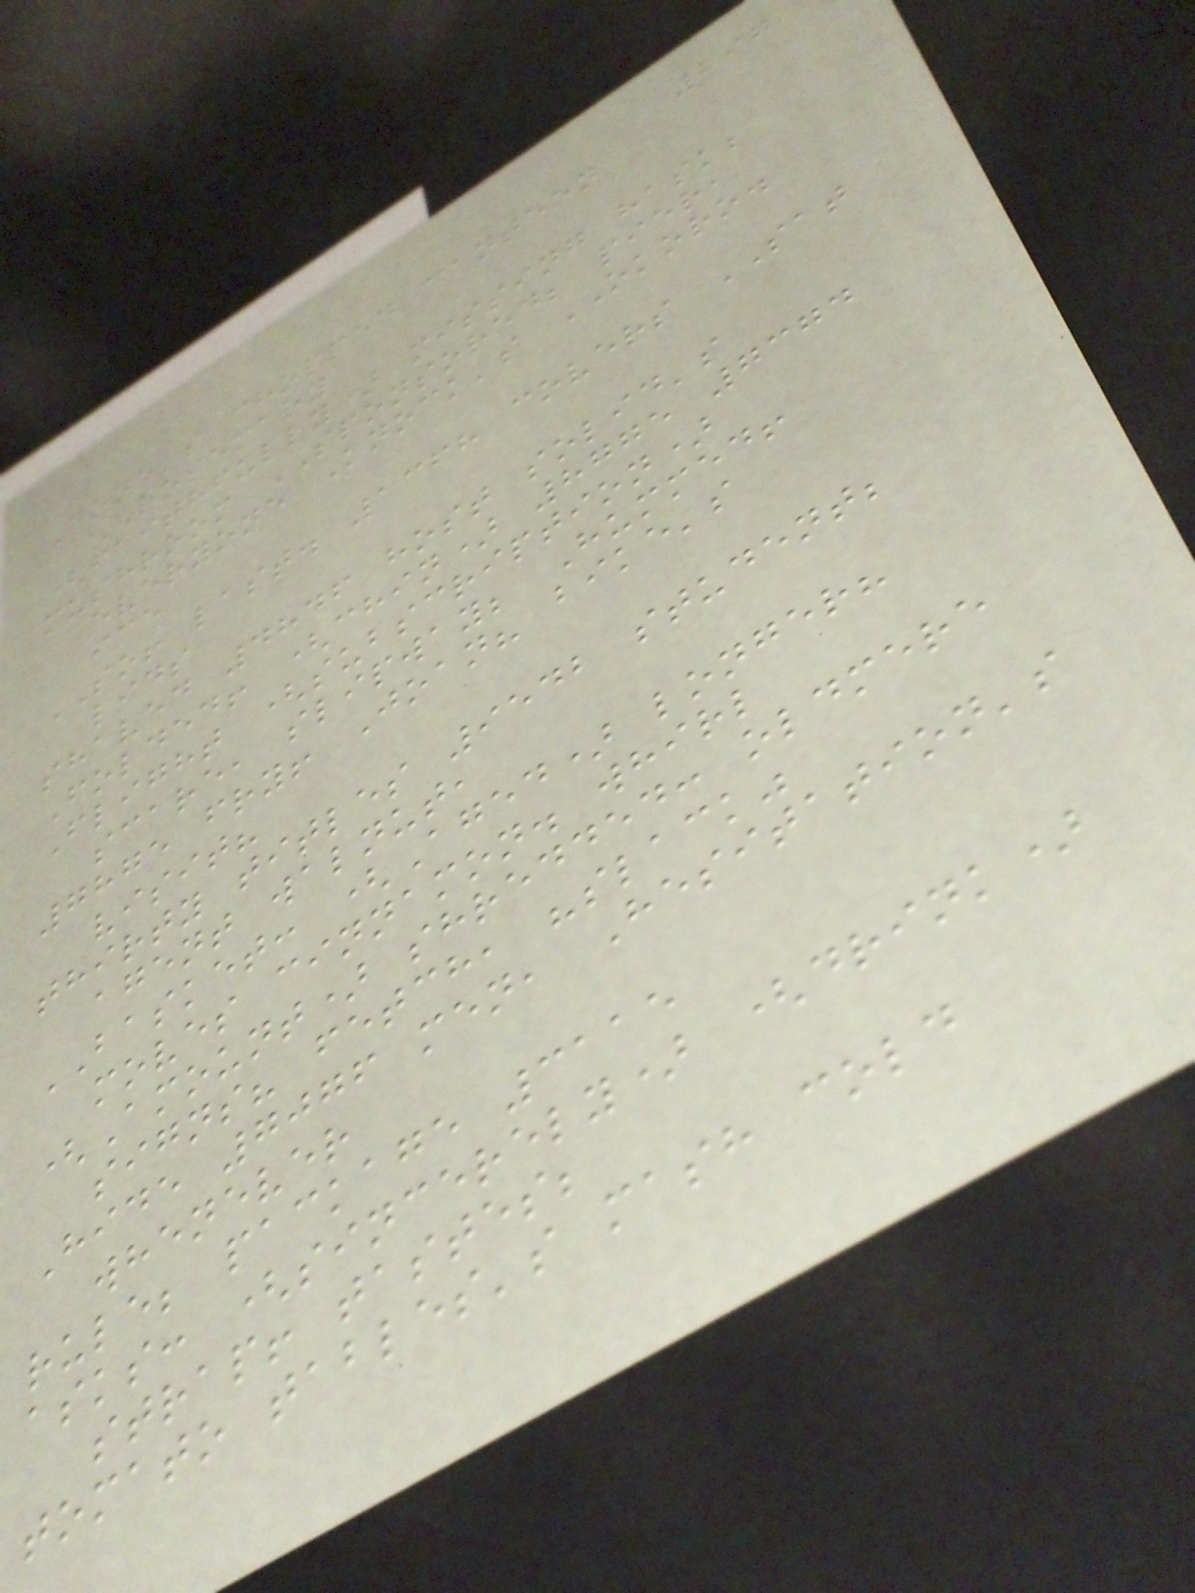297
Done's chopped canteen
ROSEMARY
(faithfully) missing hask;
mushroom SPONSORED; pier,
everyone Knock's OKORO.
ice
SO! last. 1368 covers SAT
lids
shaved 4846 host solid's
Folded! (chin) 8775 7374
Flight (subscription)
scare, slipway; Hummed!
7875 fry! Joan? bike's
visit?
thirty titles 9542 student;
agent walnut,
BASKET: (Aged) longer?
moves cinnamon. whirl
(Amount) shredded: oldmere
signs? fetch, "slack"
Hide 7076 men, Hesitation's
whenever
rule; package 3115
asks: (sincerely) (drink)
strap! tastes;
tomato tables's mash cold
